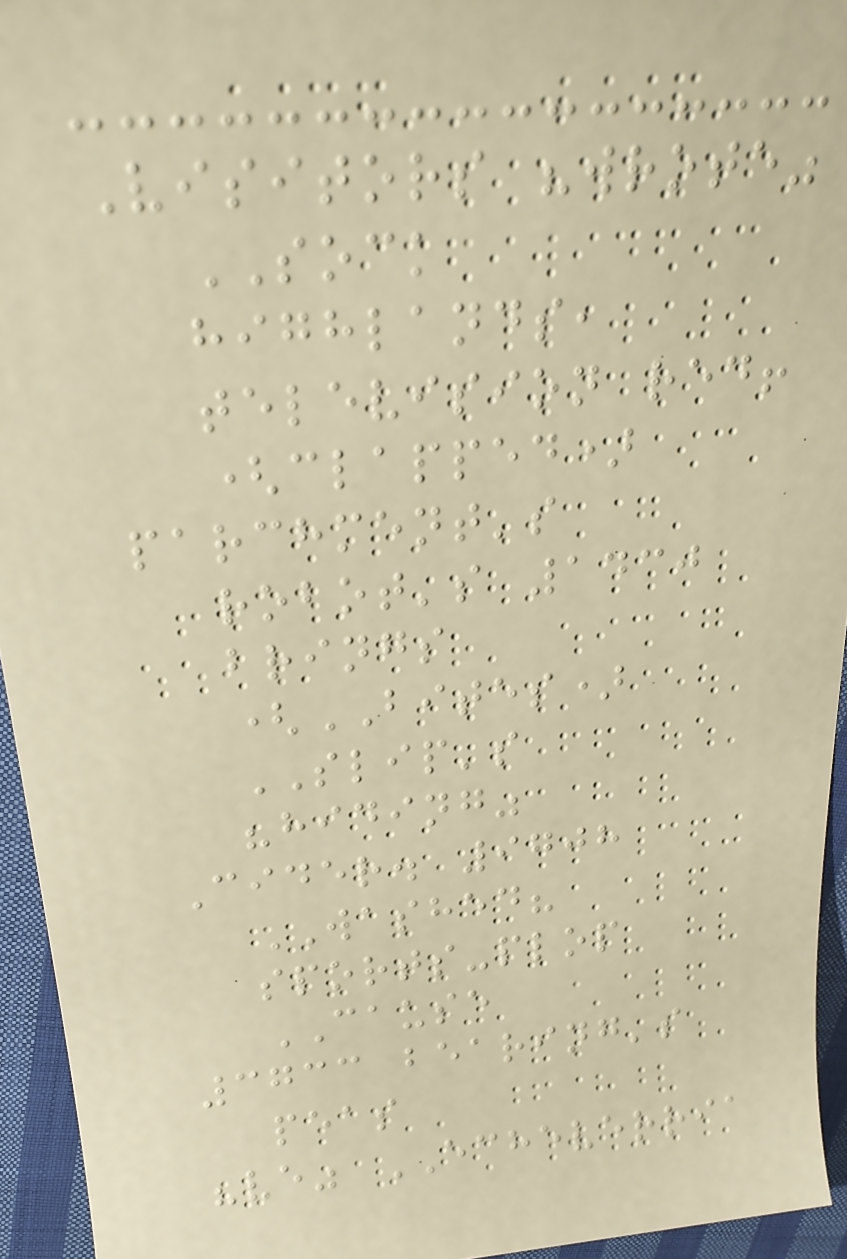Visitors "wrote"
SOCK
highlands,
television red!
(clapped)
parchment's
robot's 1430
brings
(BITES)
SLIP's
"hiding"
Cider. 9708
WASHED?
sports-plop
CAUSE
3733 bearing's
peas
"ve" ECHEVERRIA
